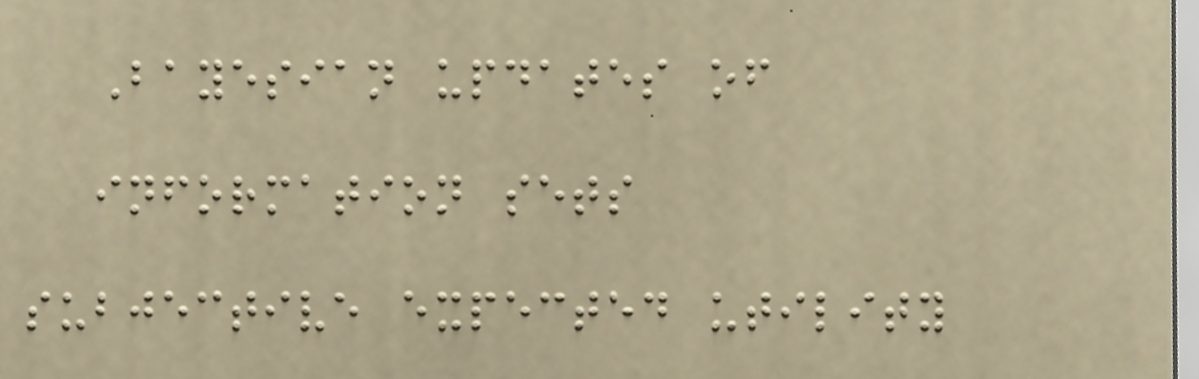Bayesian updates of
information sets
subjective expected utility
